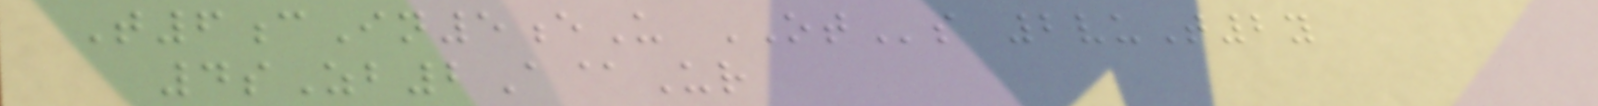T6cIn5eU OTs 2vuT2y
4sZb2A@Ur
